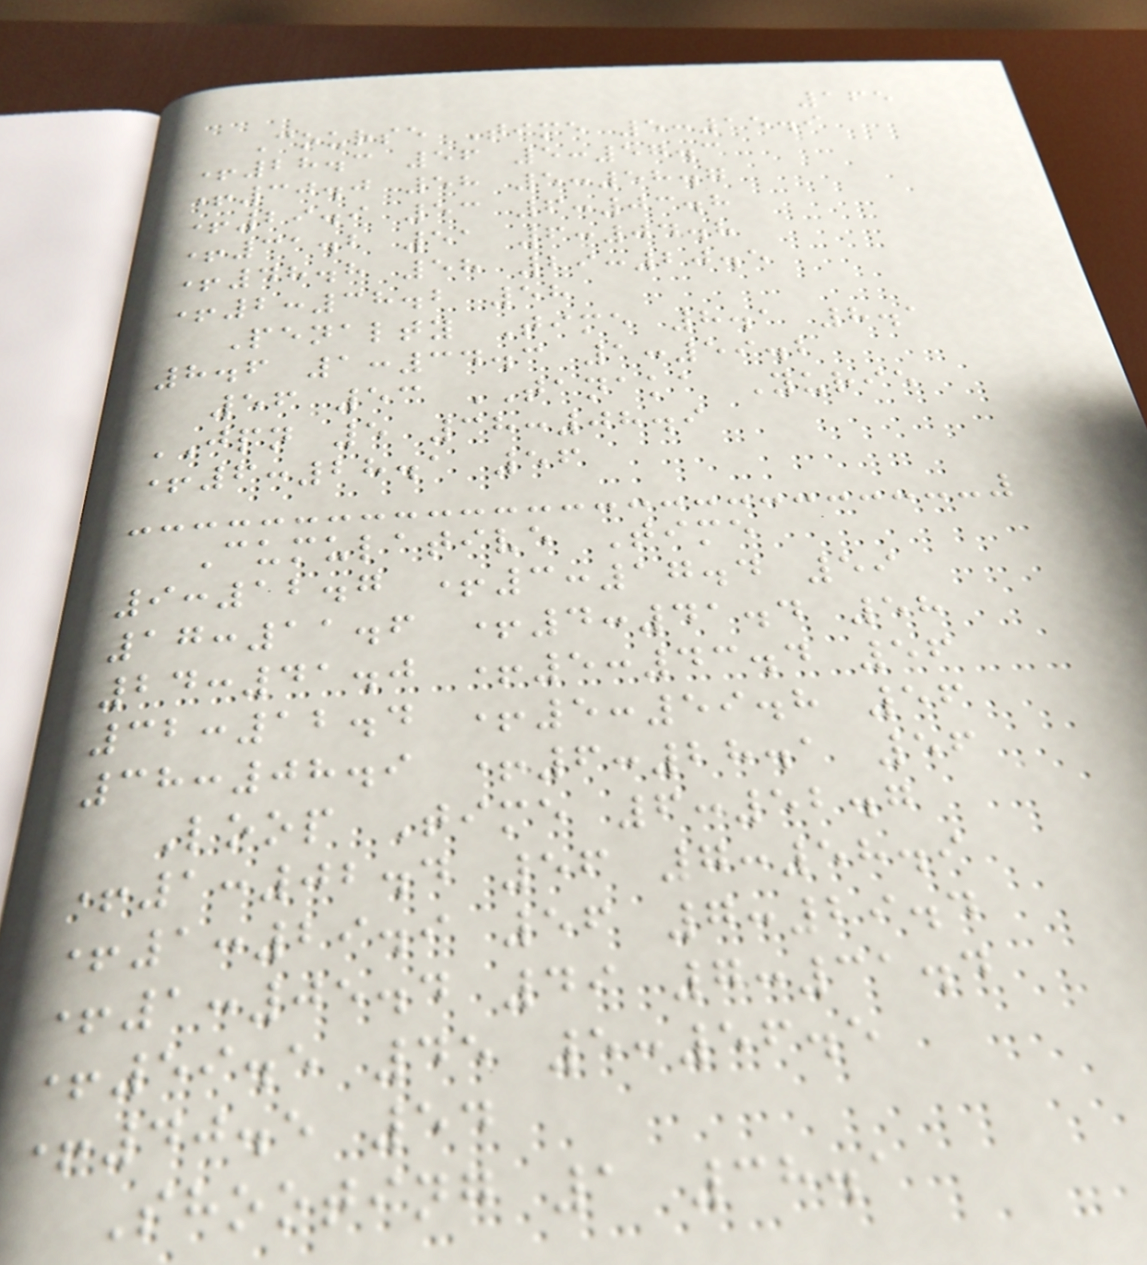165
Course Time 5:15.9
+28.3 56 5:57.3
+30.0 58 5:58.7
+29.9 53 6:03.8
+31.2 51 6:04.8
+48.8 58 29:20.5
+2:38.2 58
Penalty Time 8.1 8.1
8.6 1:34.3 1:59.2
56 53 TANAKA Yurie
JPN 5 38:08.9
+6:28.1 56
Cumulative Time
9:12.7 +3:17.4 59
17:11.6 +4:41.4 58
24:41.0 +5:43.4 56
32:12.4 +5:59.8 56
38:08.9 +6:28.1 56
Loop Time 6:52.7
+1:02.4 56 7:58.9
+1:29.9 56 7:29.4
+1:05.4 49 7:31.4
+59.5 45 5:56.5
+40.5 54
Shooting 1 38.1
